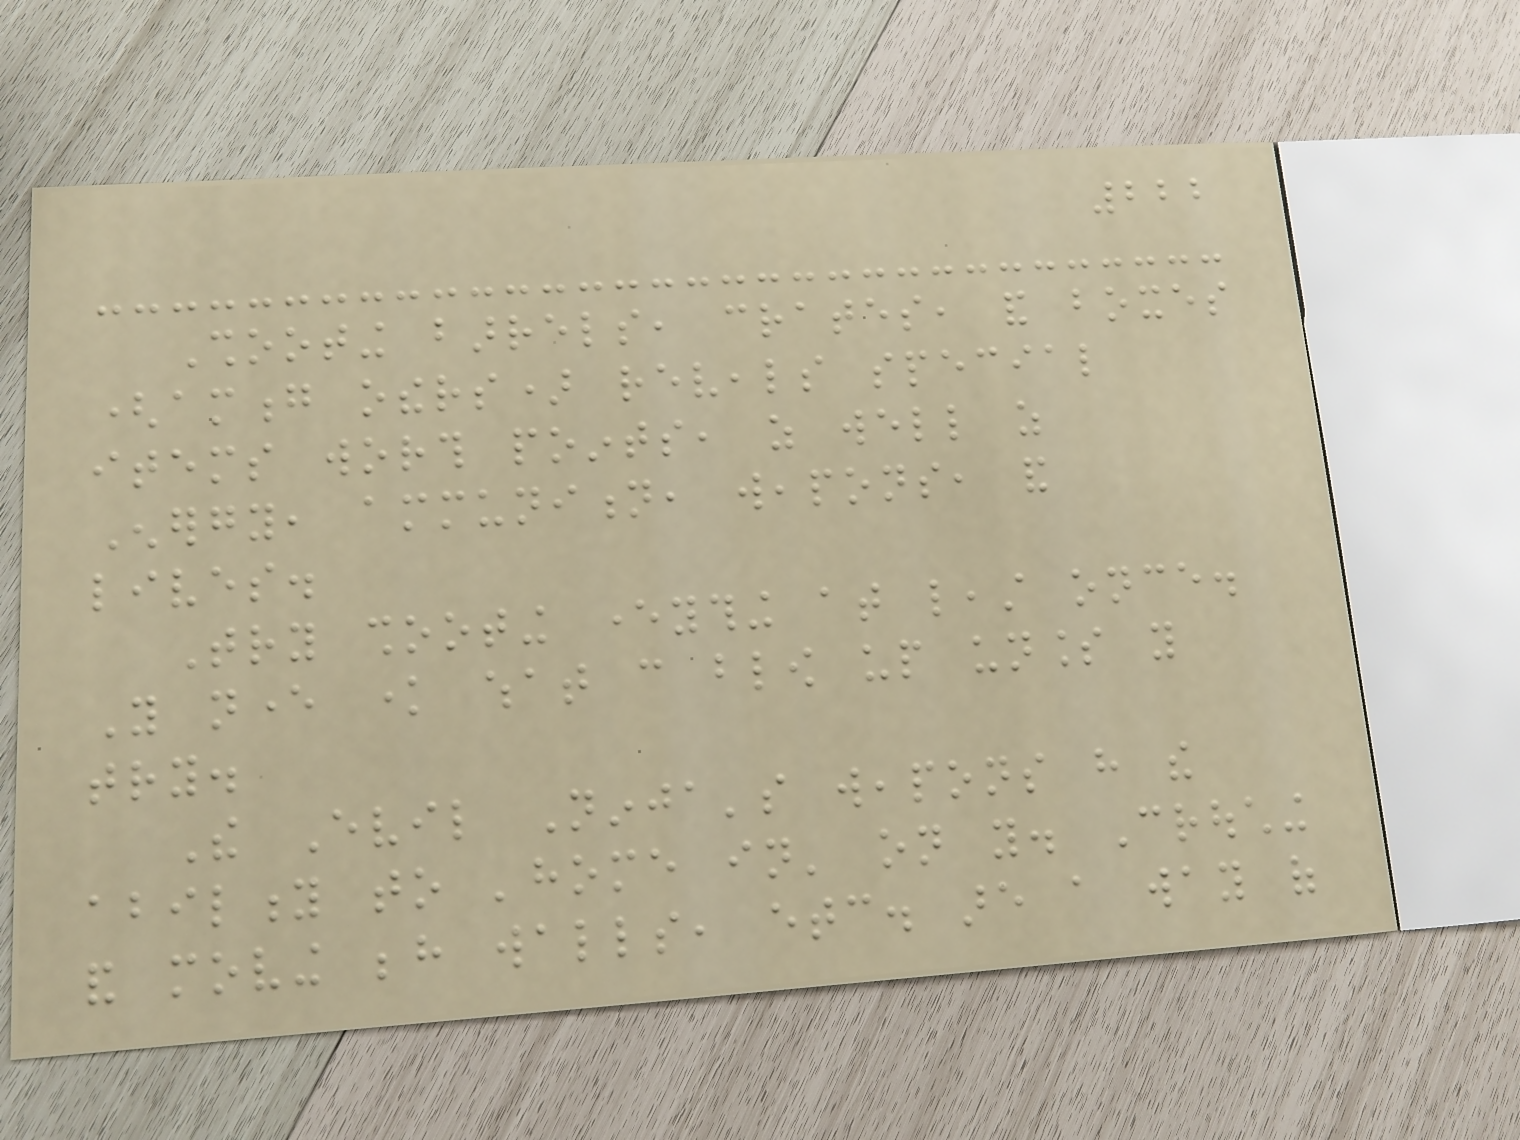222
Shooting barrels, crates, and boxes
(among others) reveals special
items worth points, as well as
Energy, ammunition, weapons, and
lives.
Try shooting everything at least once.
You never know what can blow up unless you
try.
The Evil Ninja's weapons have the
ability to 'home in' on you. Crouching
and moving behind walls, etc. are a way of
